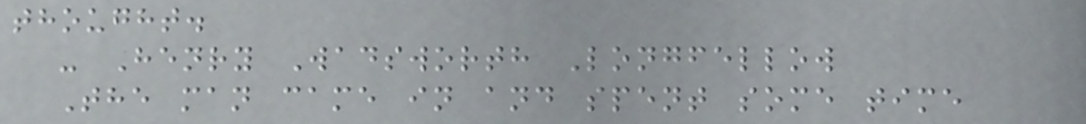thought.
- Henry Wadsworth Longfellow
The man came in and spent some time
